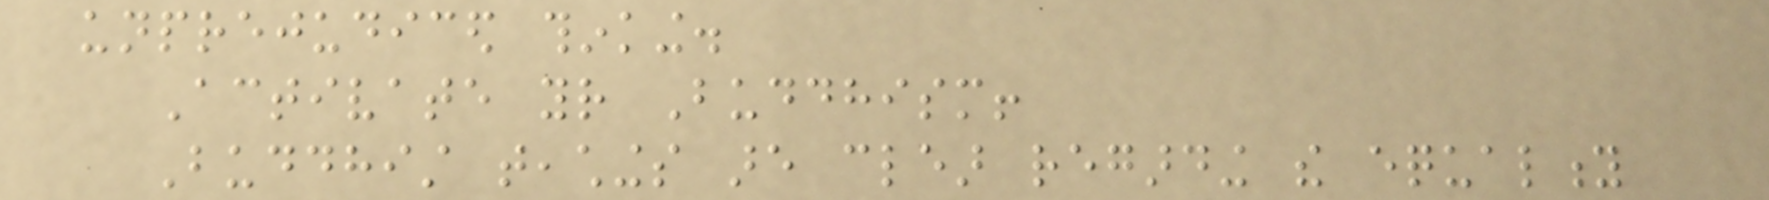unprejudiced thinking.
Activate your Buddhism!
Buddhist teachings are clear regarding the equality
